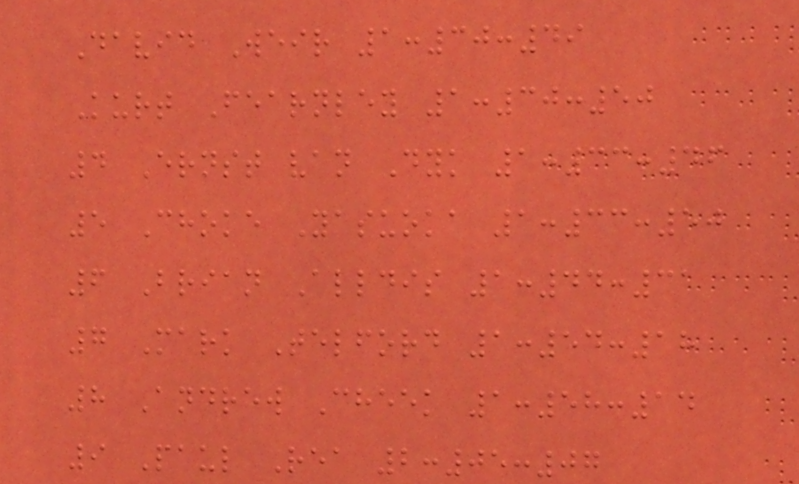David Weir 1:30:49
Kurt Fearnley 1:30:50
4 Ernst van Dyk 1:33:46
5 Choke Yasuoka 1:33:50
6 Brian Alldis 1:44:31
7 Mark Telford 1:54:18
8 Andrew Cheek 1:58:14
9 Paul Rea 2:05:07
